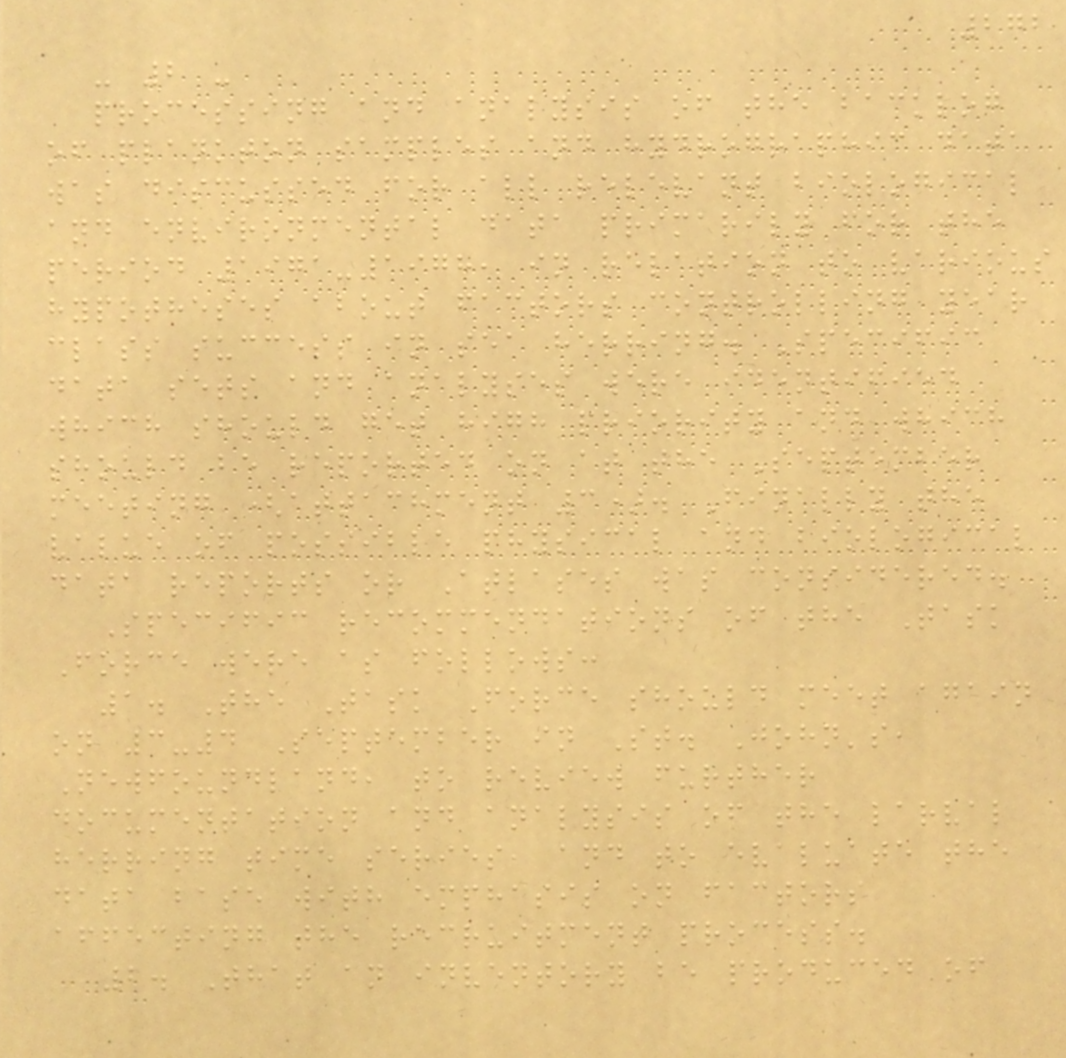272
- 2 -
processing and analysis of the backlog
of plankton samples and hydrographic data
was discussed for all relevant biological
and environmental data primarily for the
period 1971-1978, in relation to various
hypotheses about factors controlling year
class success in sea herring. Specific
data sets and analyses were identified
which should get high priority and which
should be reported on at the September
meeting (attachment 3). Finally the
value of possible physical and biological
data reports or Atlases was considered.
Specific recommendations of the Task
Force were as follows:
1. The Task Force should meet again
on 3-4 September in St. John's,
Newfoundland, to review further
documentation and analysis of the larval
herring time series, and to evaluate the
data base with emphasis on factors
affecting the recruitment process.
2. That an inventory be produced of
